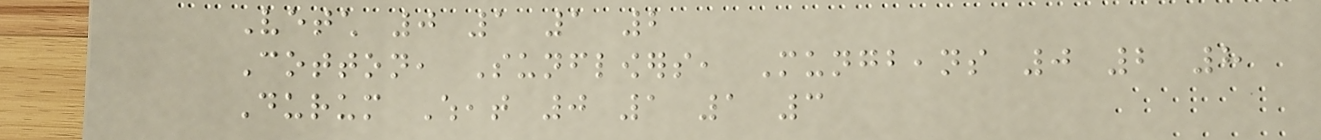Vetch 0 1 1 2
Cotton, Sunflowers, Mungbeans 0 2 8
Durum Wheat 0 1 1 3
